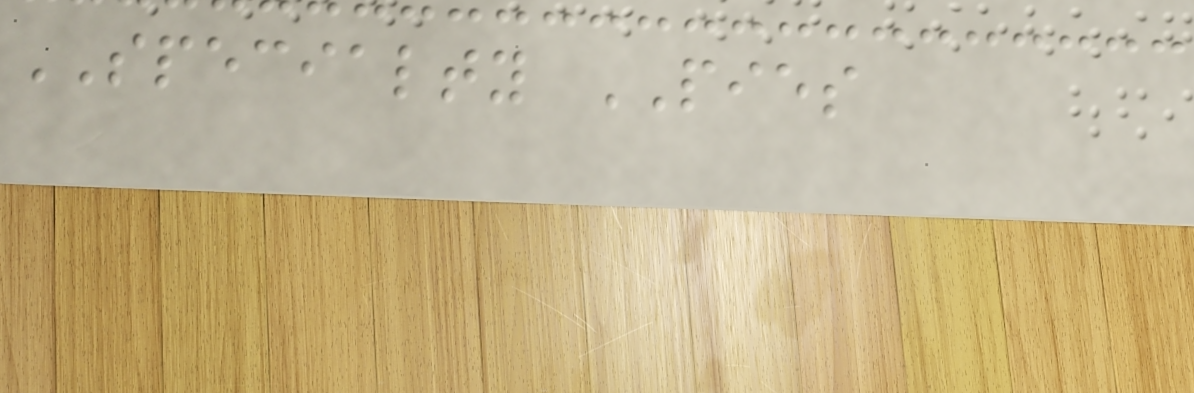SPECIALTY PIES
